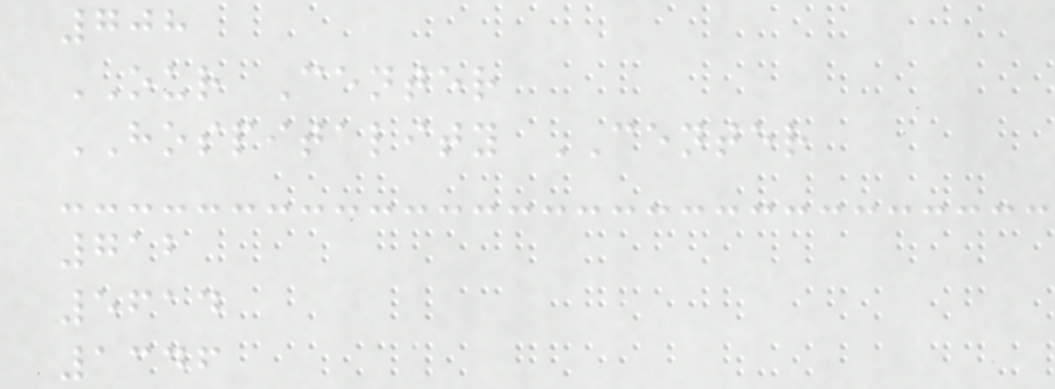708
OUR Center
HOSPITALITY CENTER
712
5614
1346
